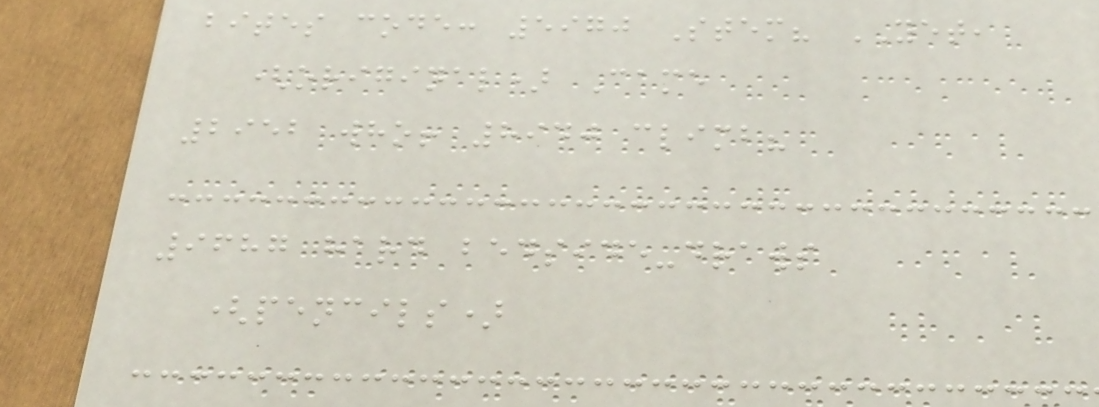bites code: 5970 Stem? YET,
(original) Came
2952 who! 8940 climb?
9687 hard bedside-draws
(pencils)
